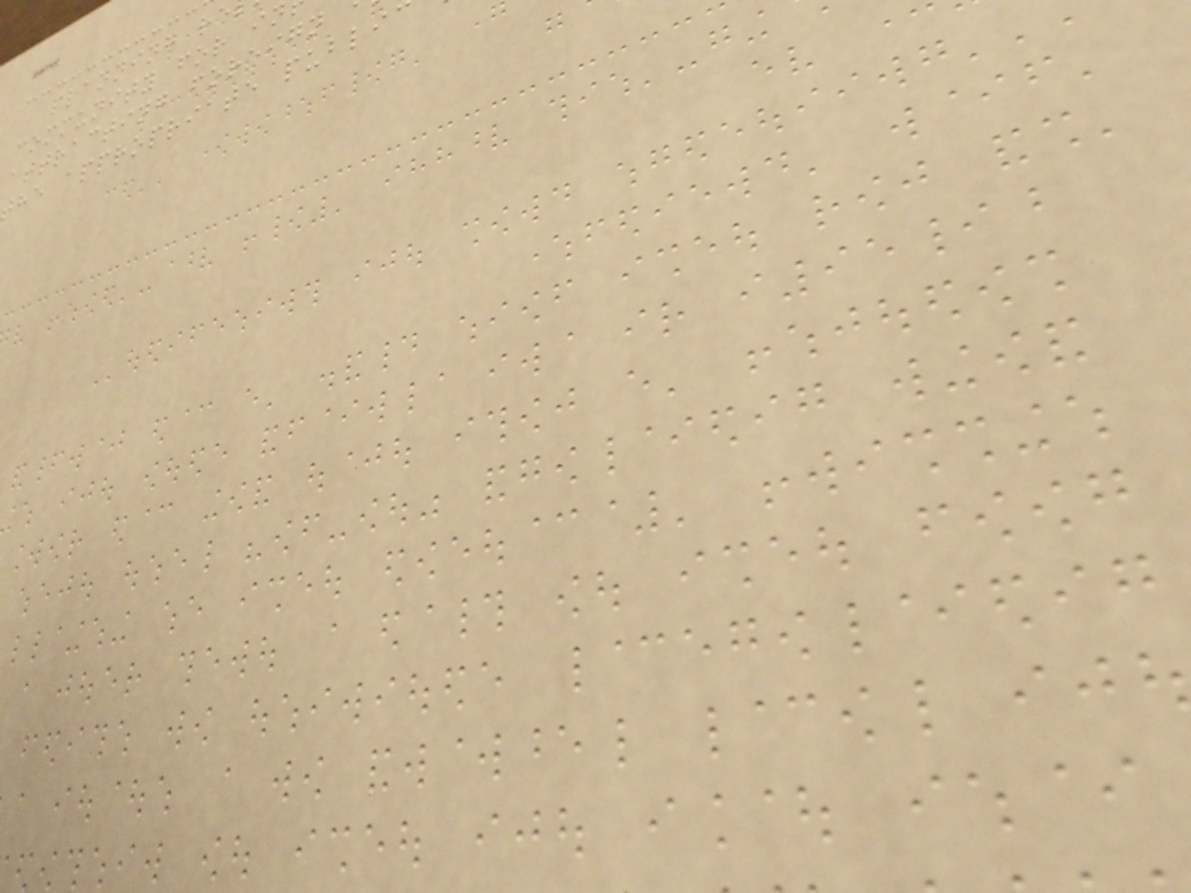planning re
community for in
attracting foreign
he appropriate publi
